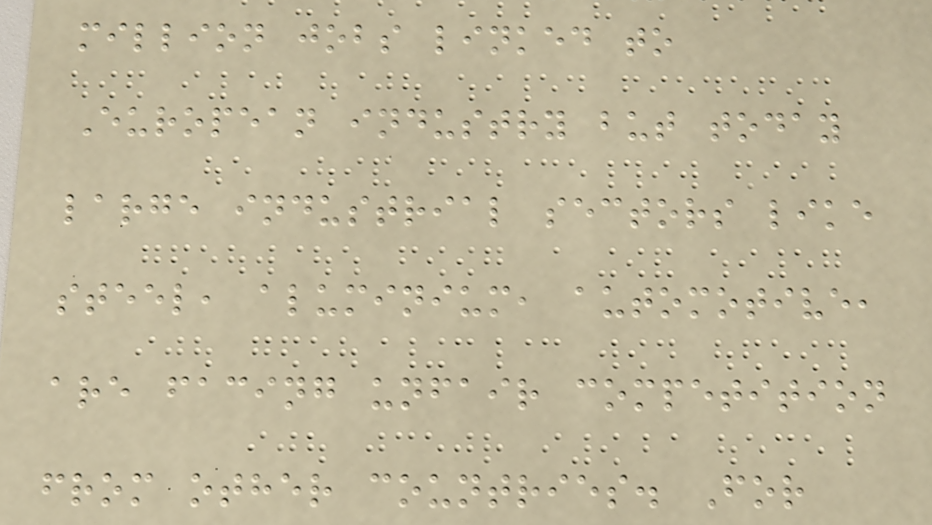million jobs linked to
European industry but today
large industrial sectors like
steel, aluminium, automotive,
are facing unfair competition
from other countries. For
